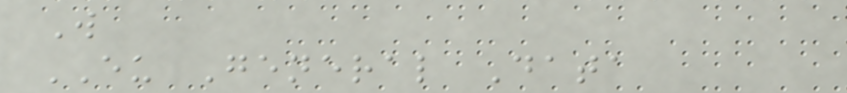W
EU General Data
